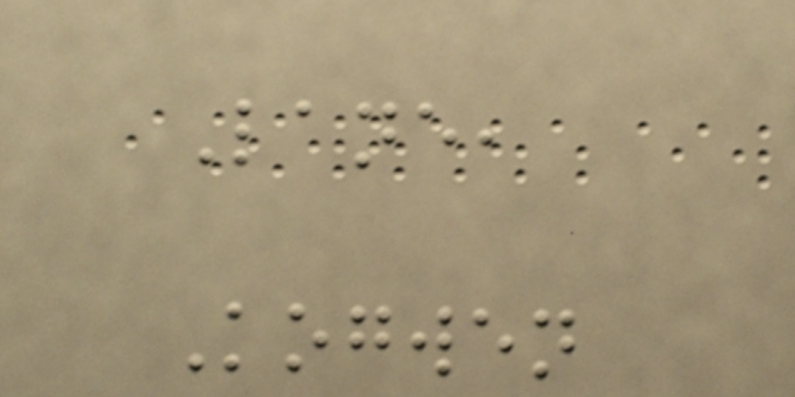Lane,
Kogwen
